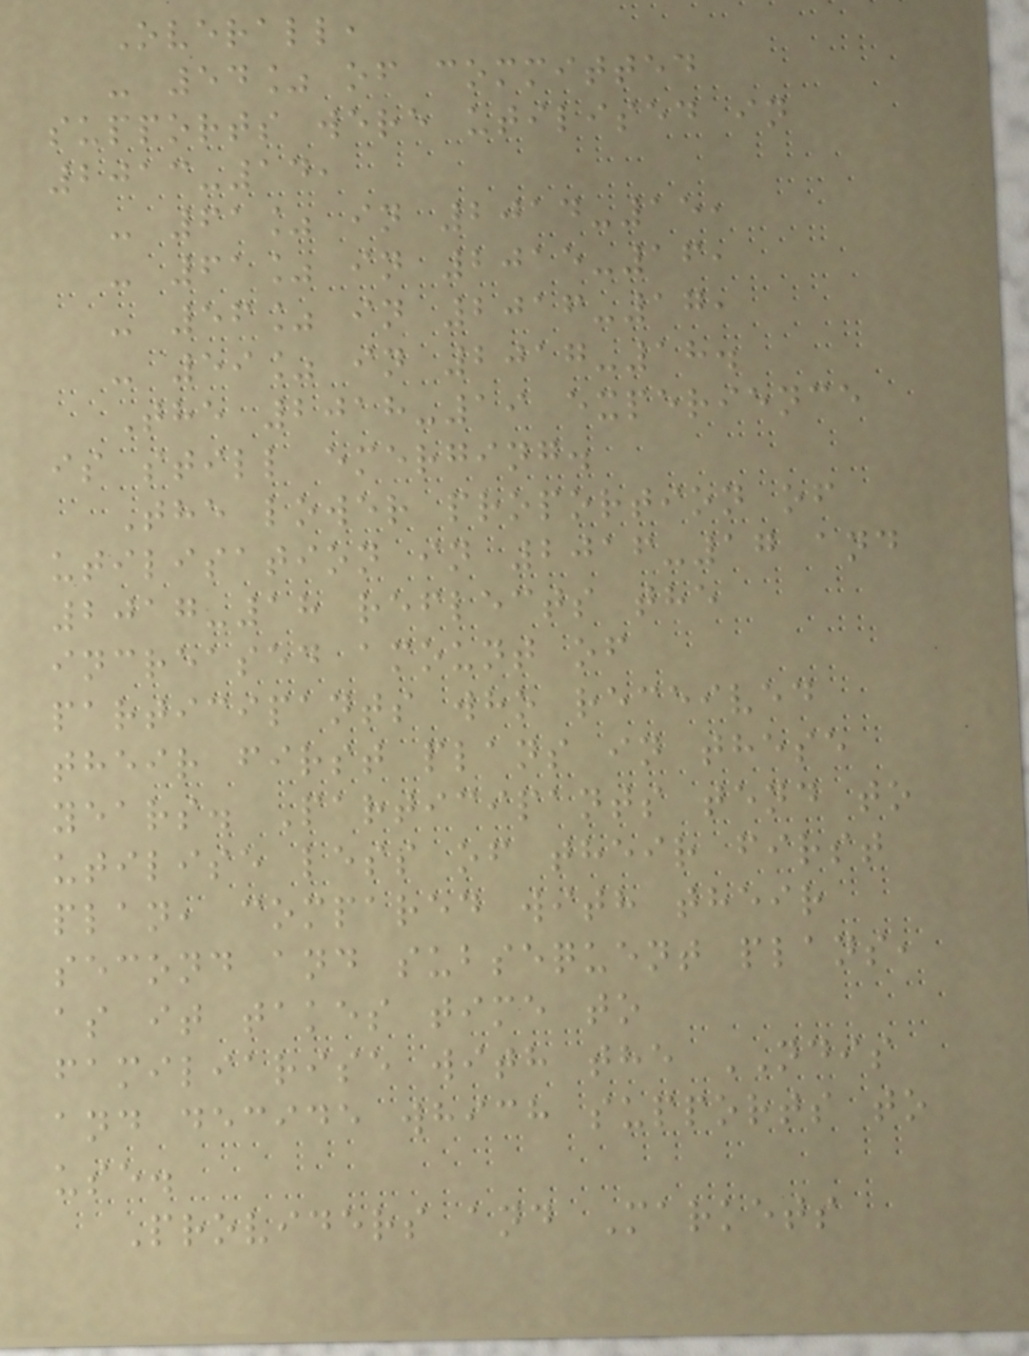Overall,
- 54% of committed
supports were utilised in
2013-14,
- 61% in 2014-15,
- 61% in 2015-16,
- 56% in 2016-17,
- 59% in 2017-18.
The 2018-19 experience
is still emerging.
The lower proportion of
utilisation in 2016-17 and
2017-18 reflects the
increased amount of
participants who received
their first plans in these
years. Participants tend to
utilise less of their first
plan, compared with their
second and subsequent plans,
as it takes time to
familiarise with the NDIS
and decide which supports to
use.
Providers and Markets
